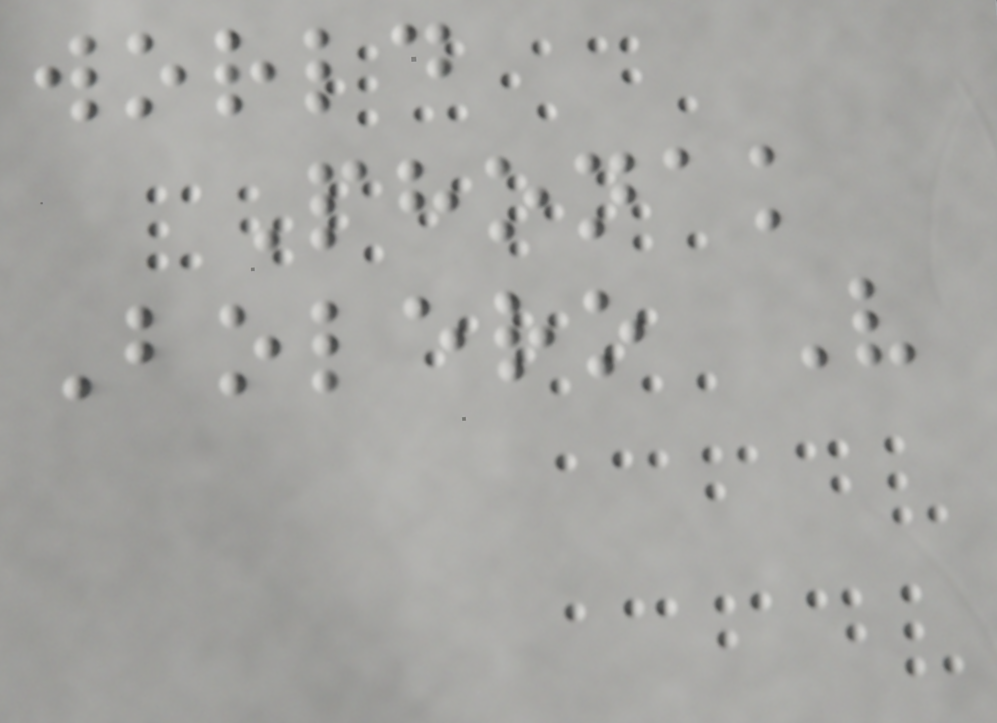world
Phonak
Bolero V
